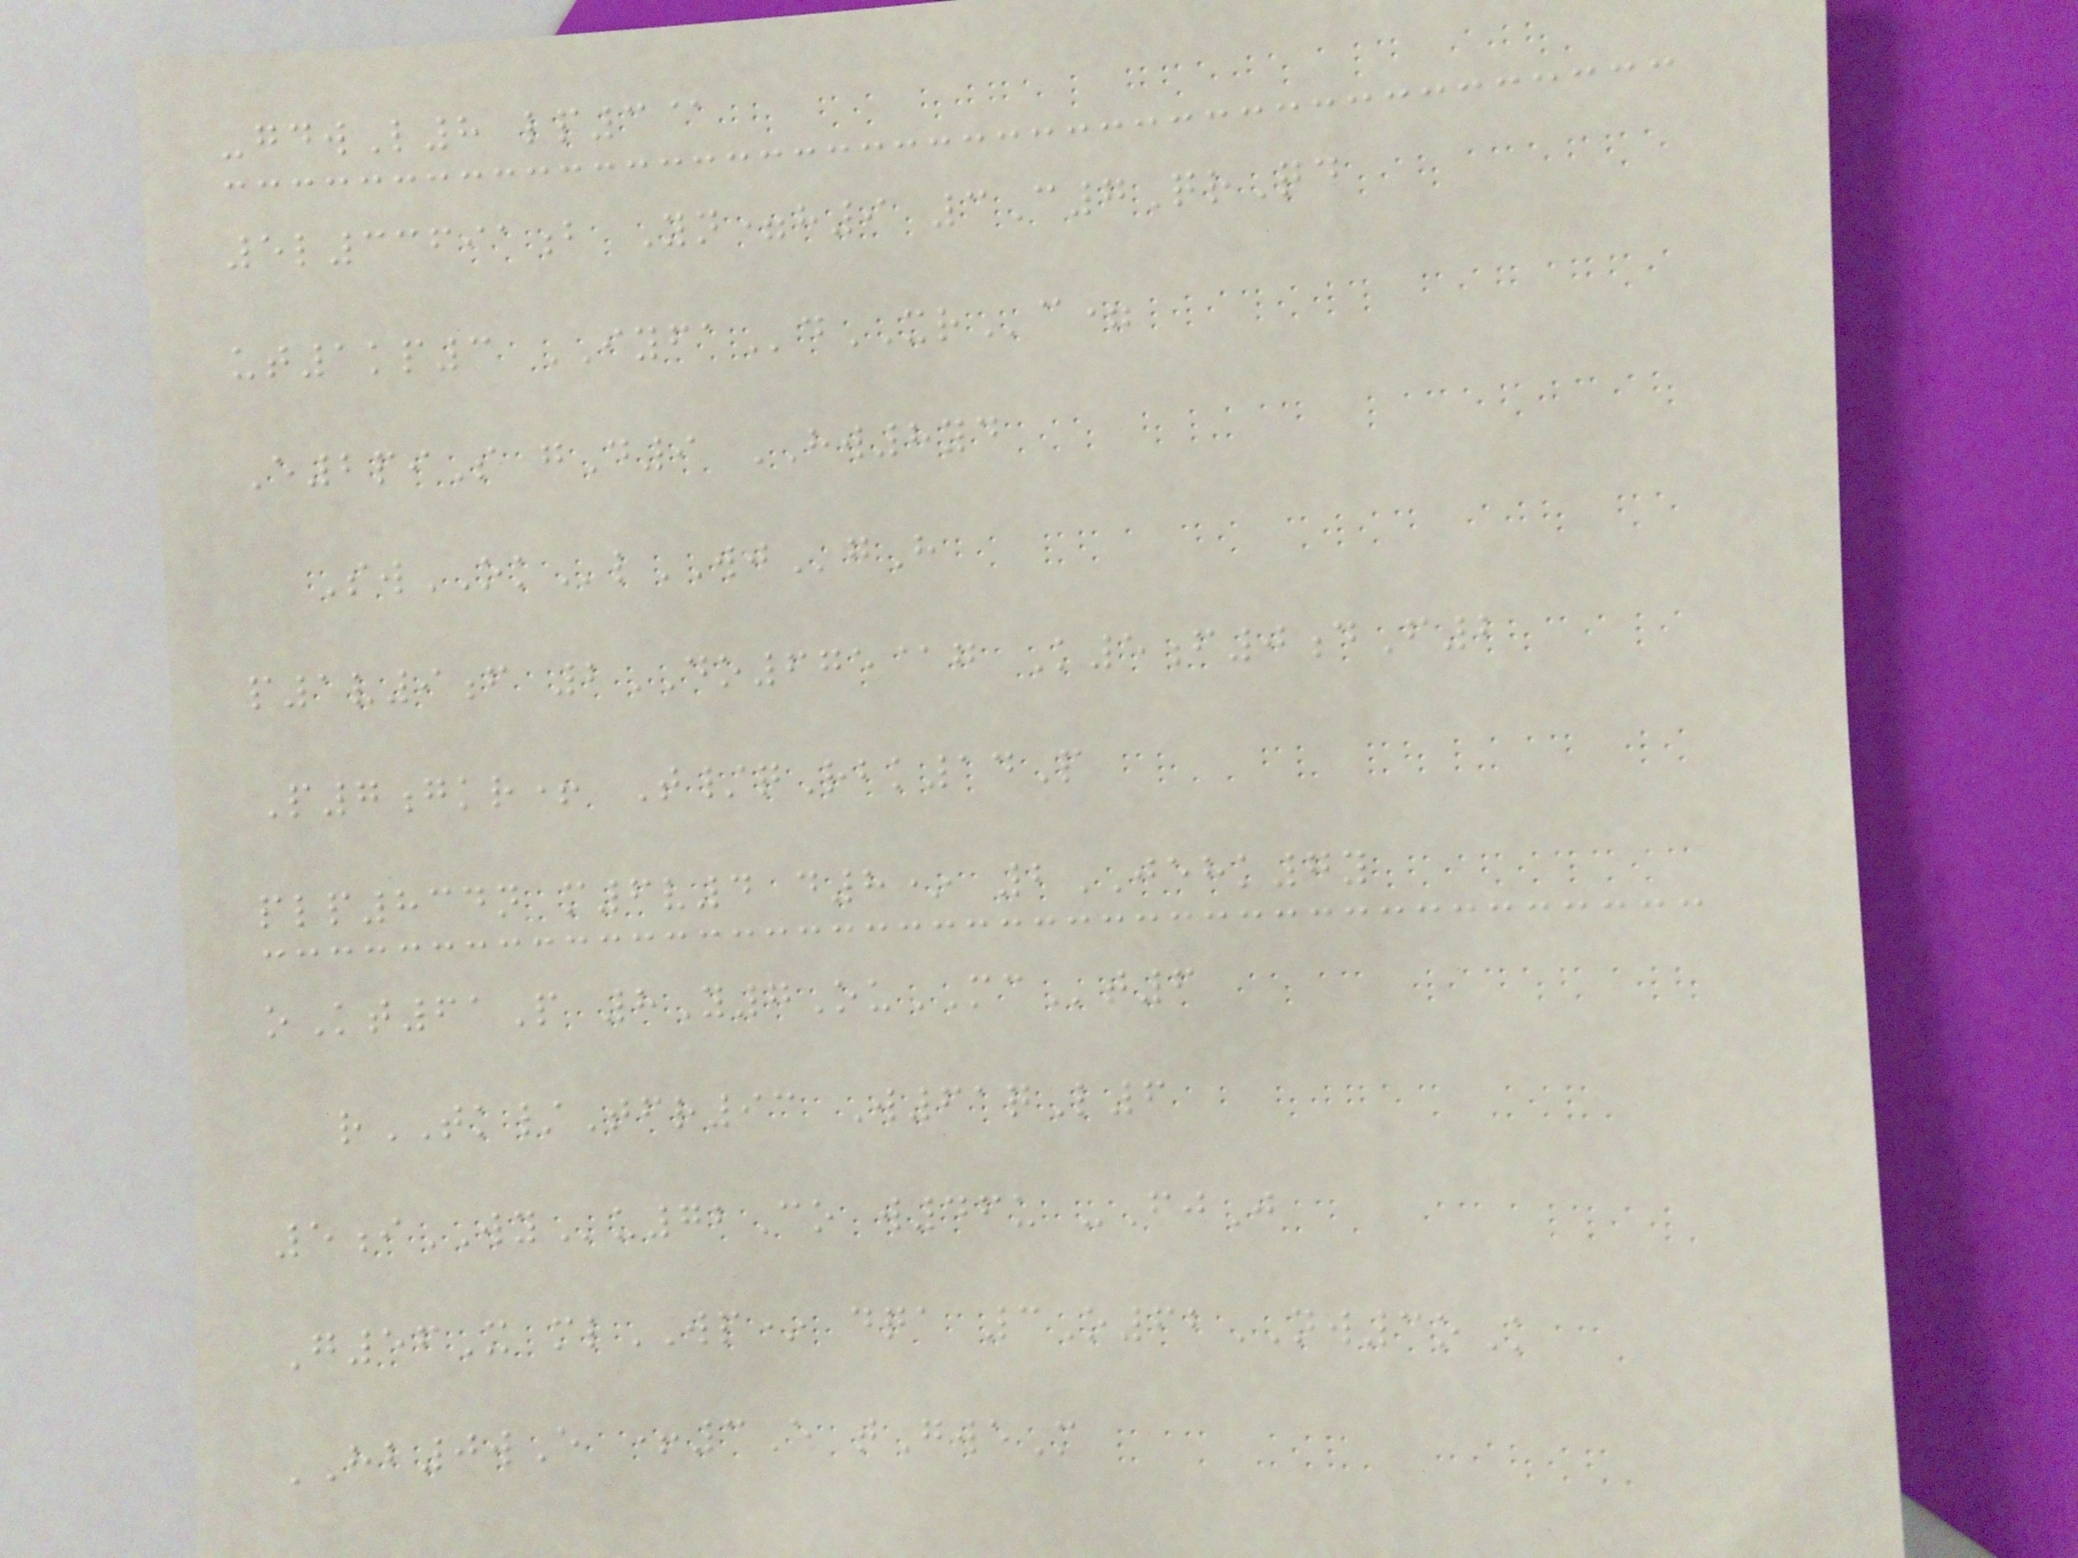-gdwL8 lp3@
5l33691b Yn=h9 3C7QrQd
ut1kp3 IYFAdXRc=
E2piS gD9 HW8yd
SwOKlWJgH
p1v9f 2DO675@g K5f0dF2
P7gkr+ T/qRbk14P
plp834n m6v4 d8* 2JEHK7y
oKt61P 8Y7OuMCt6
rTK/Tfr93 W61qL6
5iWYu72Co w46u -FjJ
G56X mlWP* dqa 3O62NW3oK
HB0wE +3E tGweM
